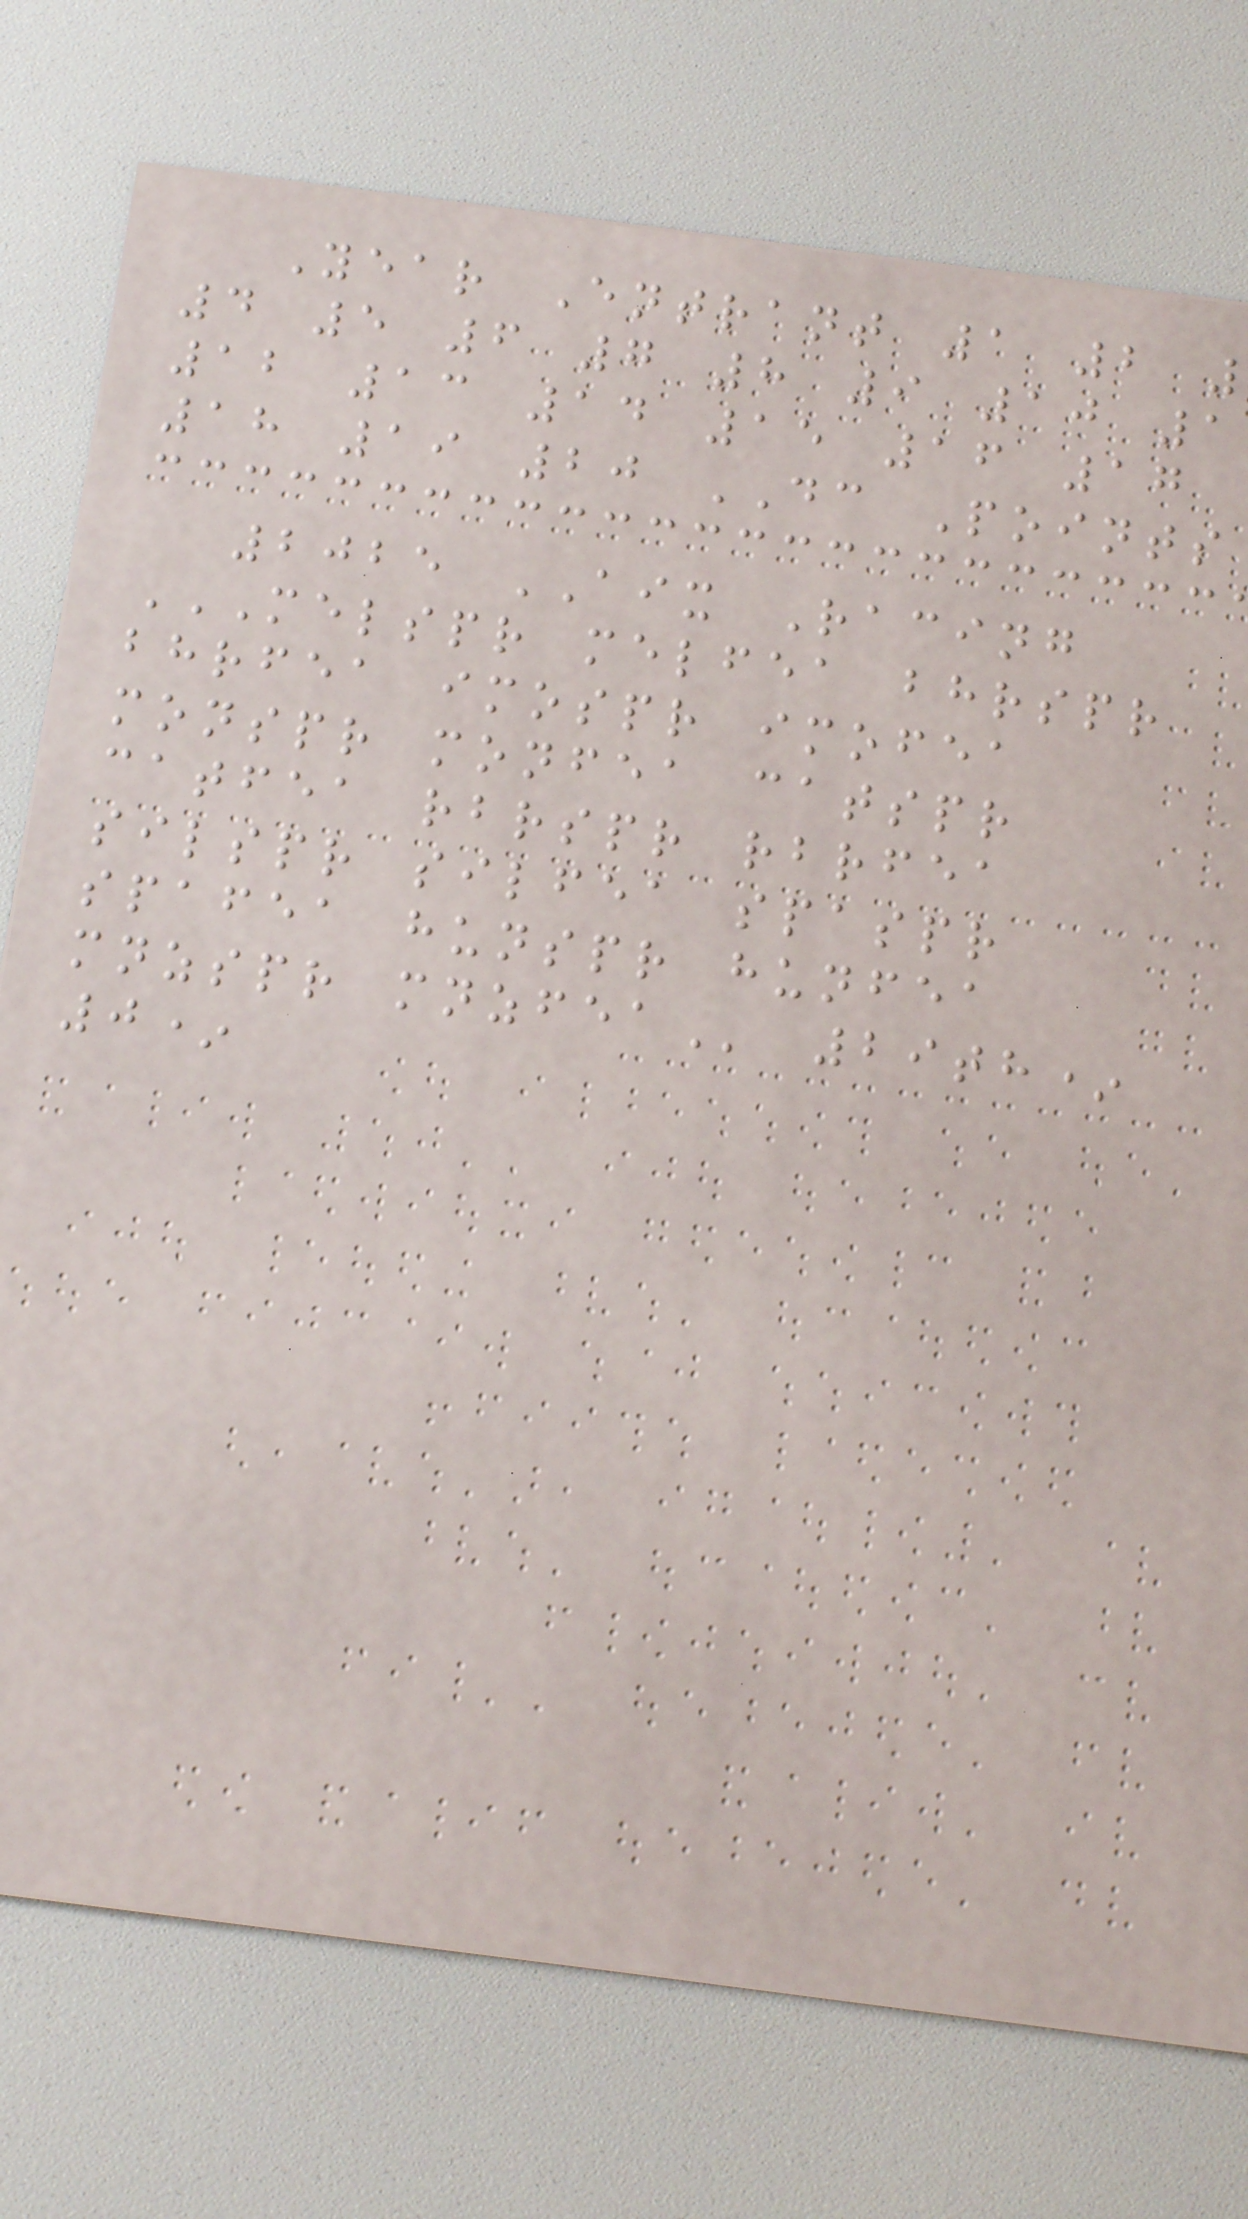Year Entrant 1 2
4 5 6 7 8 9 10 1
12 13 14 15 16 17
18 19 20 DC Points
2025 AIX Racing
MELSPR MELFEA BHRSPR
bhrfea imospr imofea
monspr monfea catspr
catfea rbrspr rbrfea
silspr silfea spaspr
spafea hunspr hunfea
mnzspr
0*
